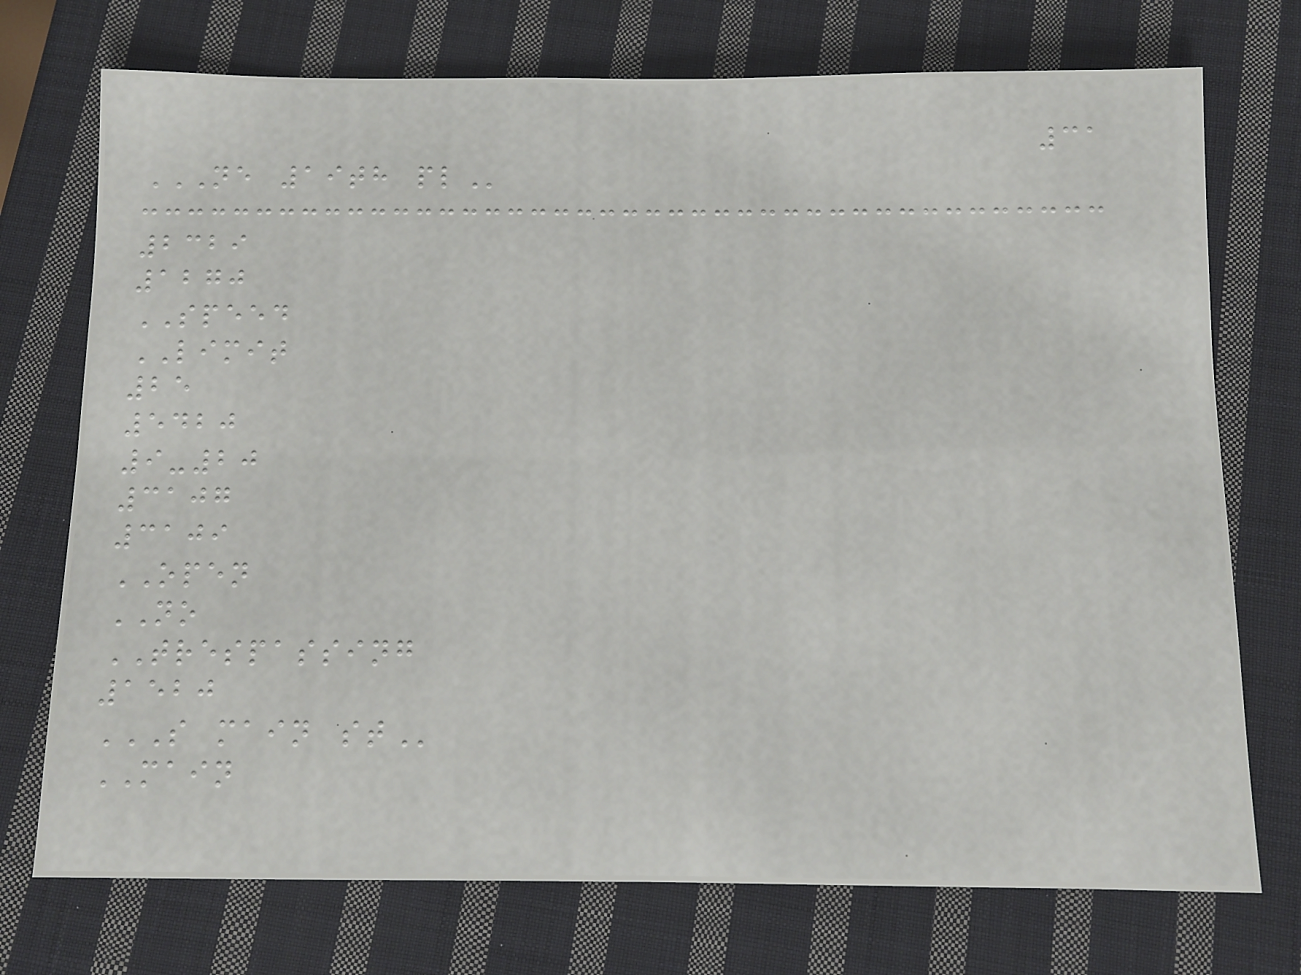31
NE 19TH PL
2329
1270
SPEED
LIMIT
25
5420
9-20
3107
3109
OPEN
NO
TRESPASSING
1520
S MAIN ST
MAIN
